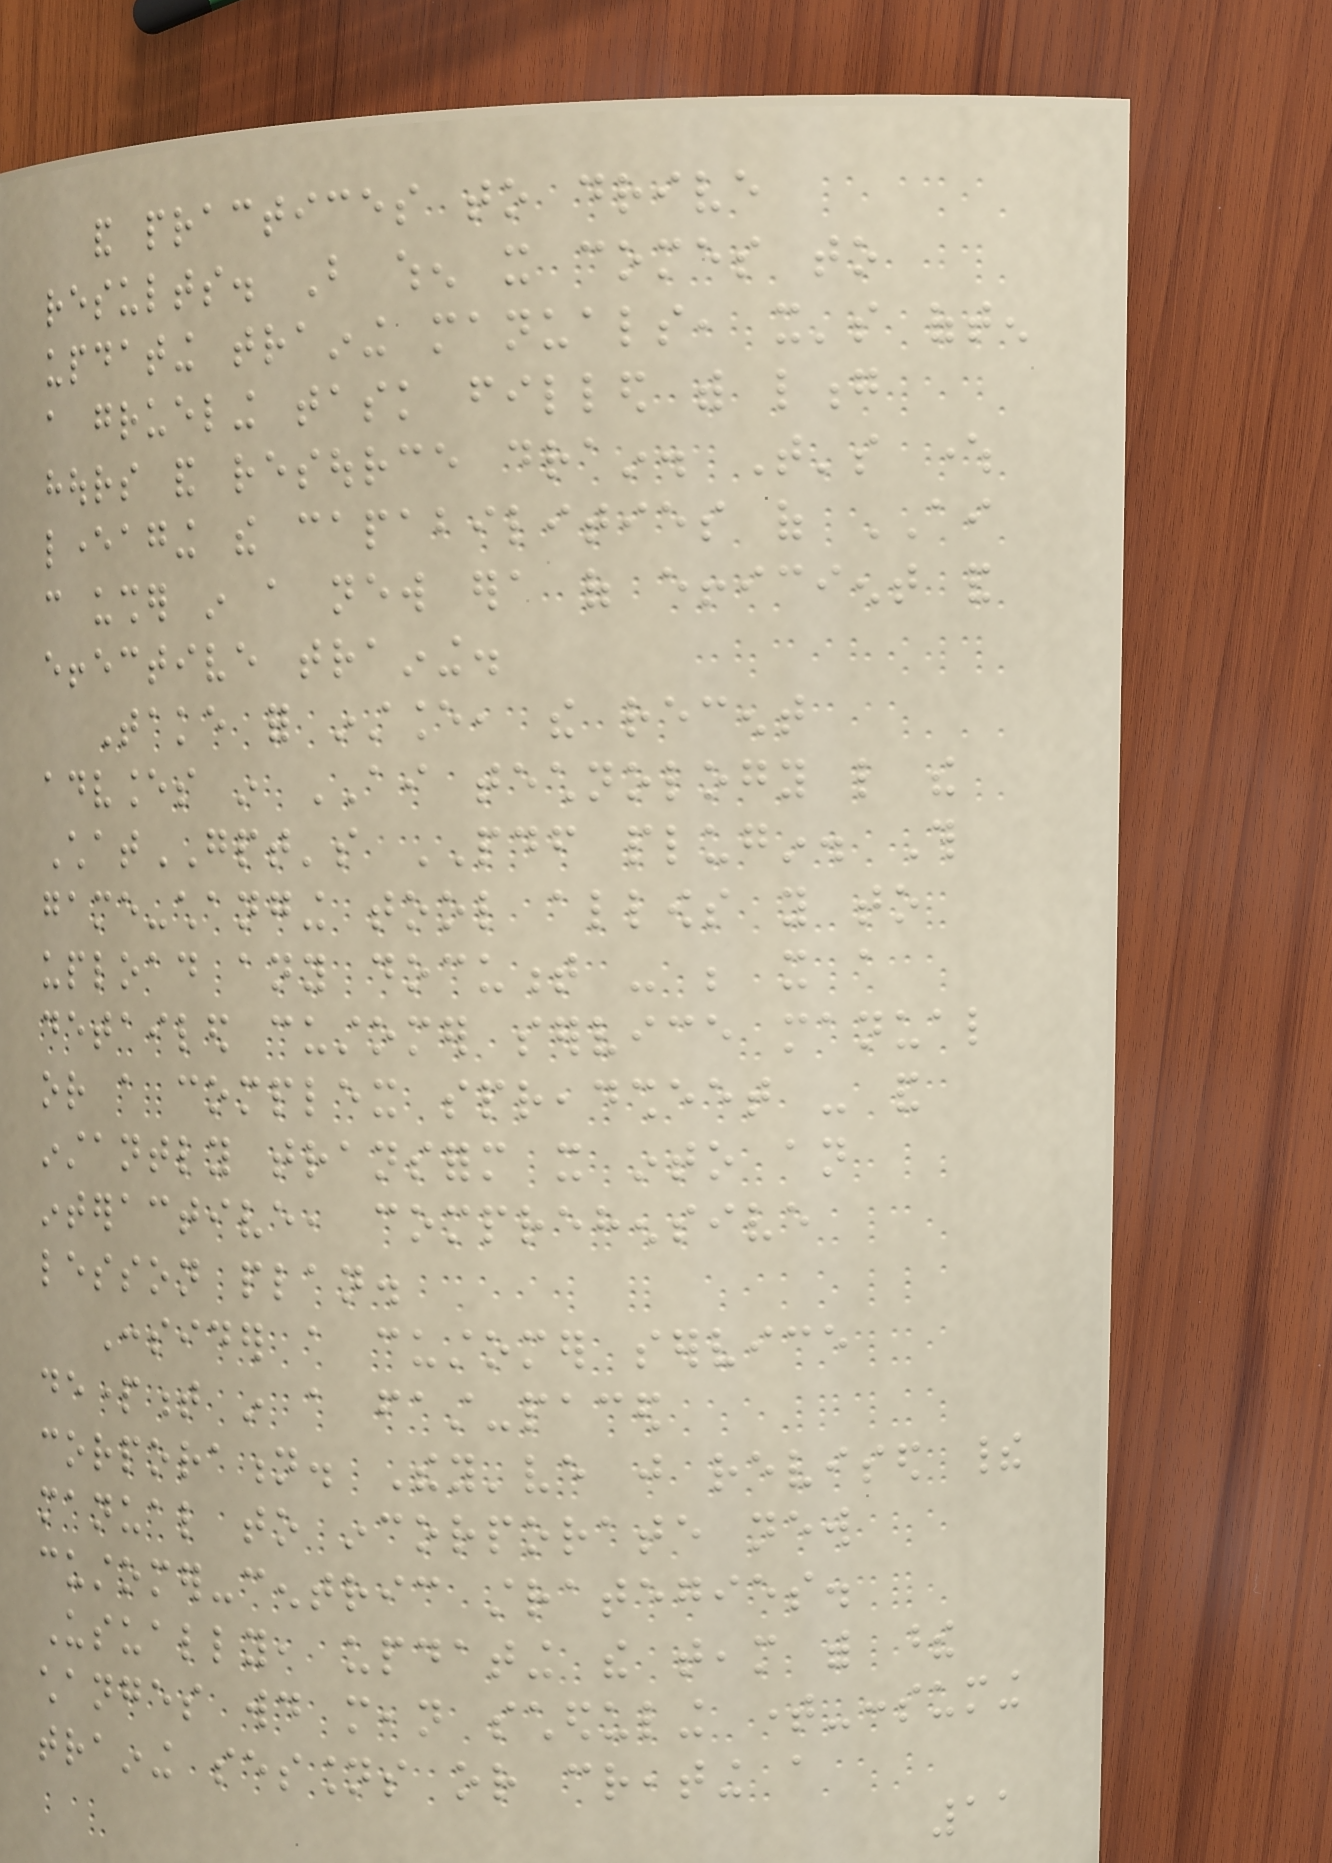and practices to drive
results. But when it comes to
updating training manuals, it's often
a grueling task filled with long
hours and resource drain. That's where
leveraging the capabilities of AI
can usher in a new era of efficient and
effective training.
Take for instance, the recent
advances in AI technology like the
ChatGPT's PDF plugin. This
game-changing tool allows you to
upload any document - be it a
detailed customer service manual
or a complex spreadsheet - and
instantly transform it into an
interactive, comprehensive
lesson plan.
Consider a customer service
department in a fast-paced
corporation. They've just revised their
manual to incorporate new
customer-centric strategies.
Usually, updating the team with these
changes would mean scheduling time-consuming
training sessions or creating a
11
